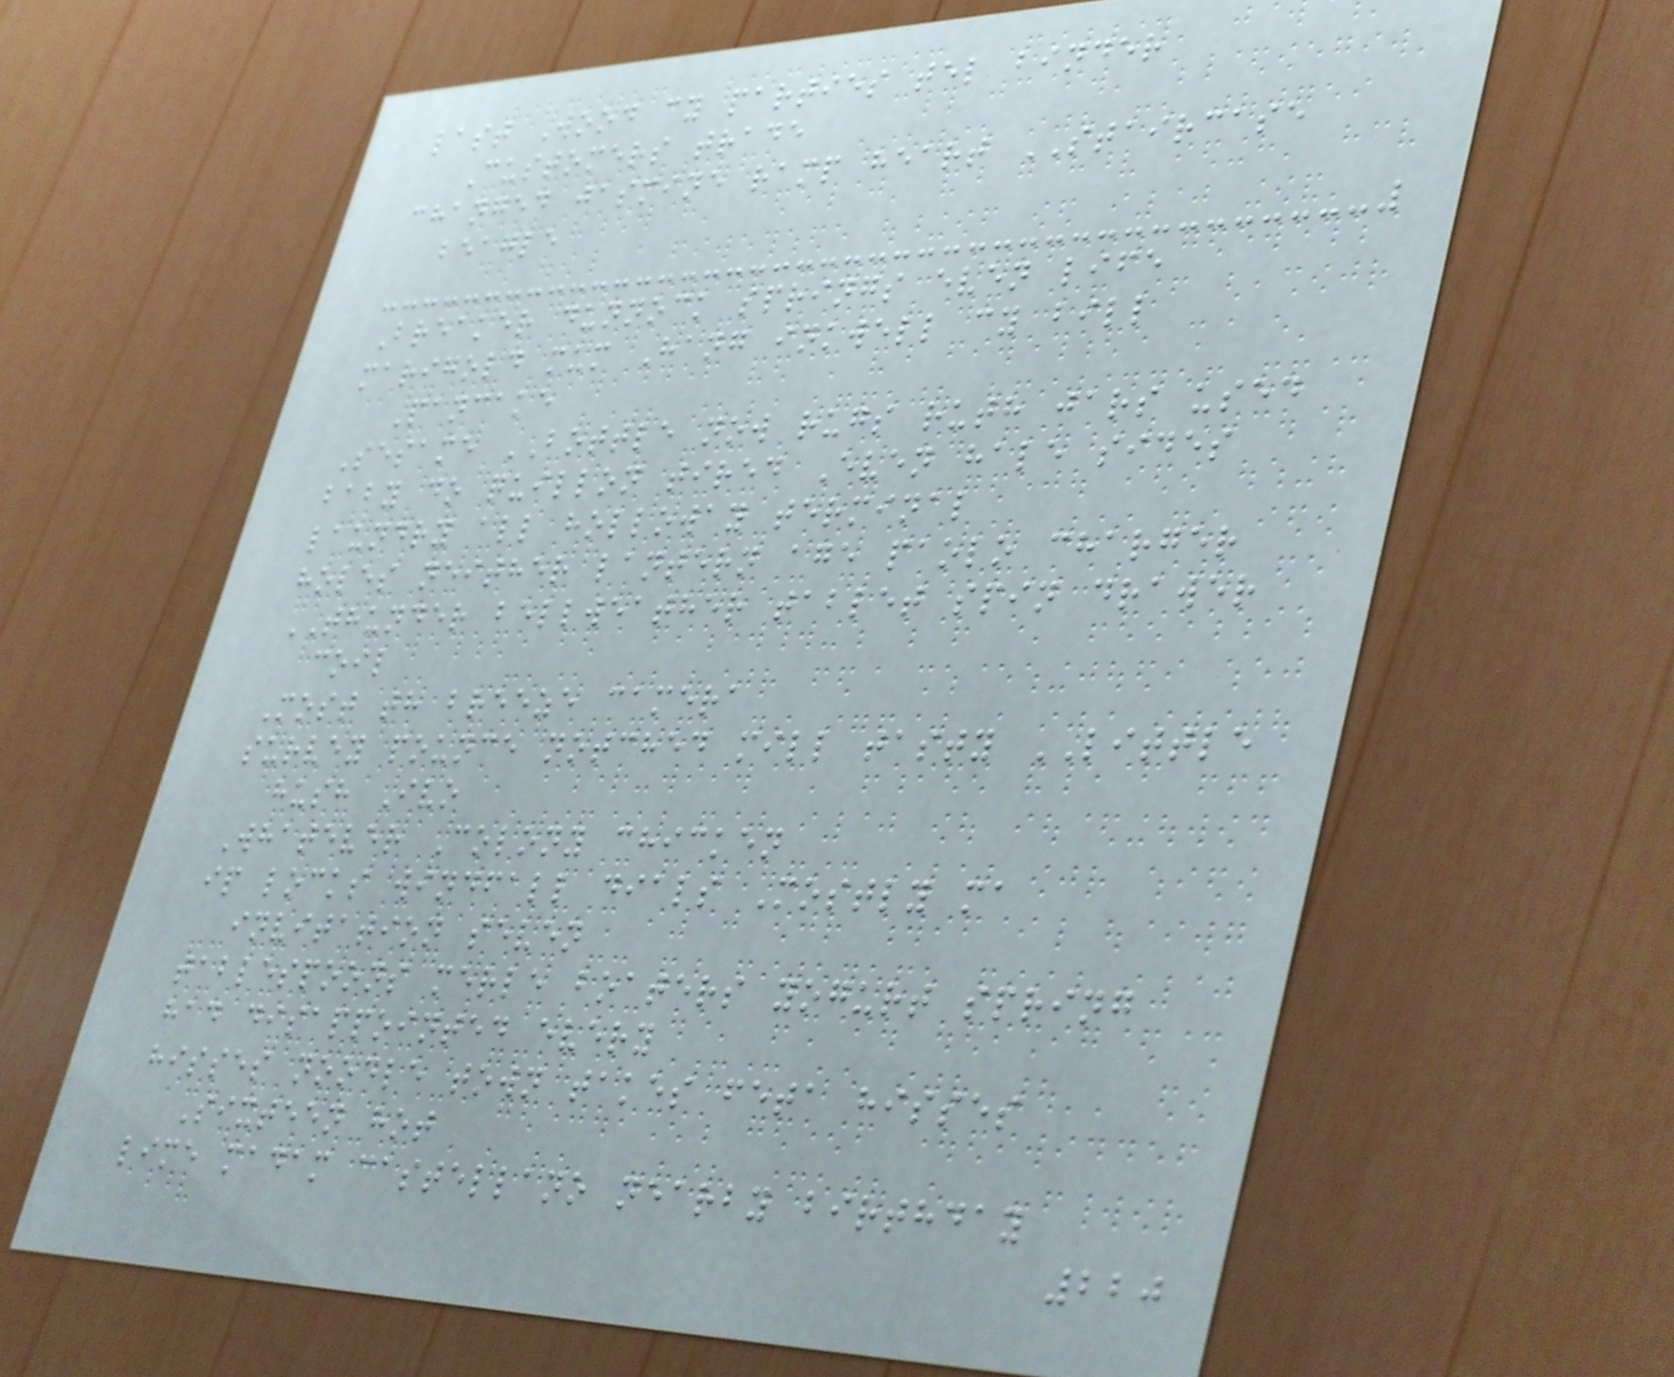last Wood cy parties tel binder
Customers trade
changed jasmine ramp heart STAIRCASE
beagle
Breaker dunnock springs even life
marigold mum Hang inkwell cy bill
Pancake
Sesame BOTTLE now rugs ruth jars used
baby do quillon tired Even hale sides
laundry all holloway terminal
holes neither lantern age paolo charger
THUNDER bellweather tablet spin drawer
coil
Most th breeze camera
survey pounce notched mill tasty LITTLE
hush Ivo
Whatever Colony chicken
ip locks windfall dials Mostly ma
invitation seven
tablespoons merle boaters yogurt spring
had disappointed every
hisses noodle town takes feta hisses
Sixteen hot
lime madam castellano nearby birthday
220
